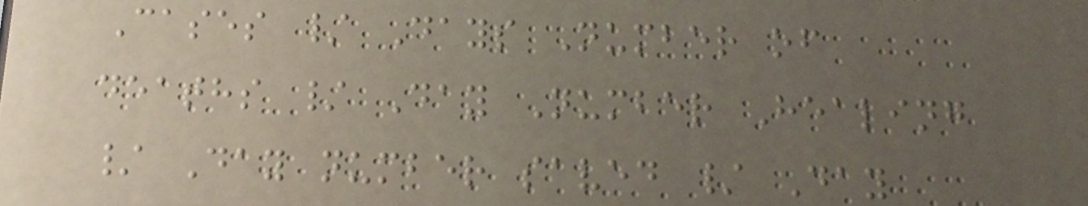Cases / Days Number of
deaths / Day Number Healing
/ Day number saved / Day
